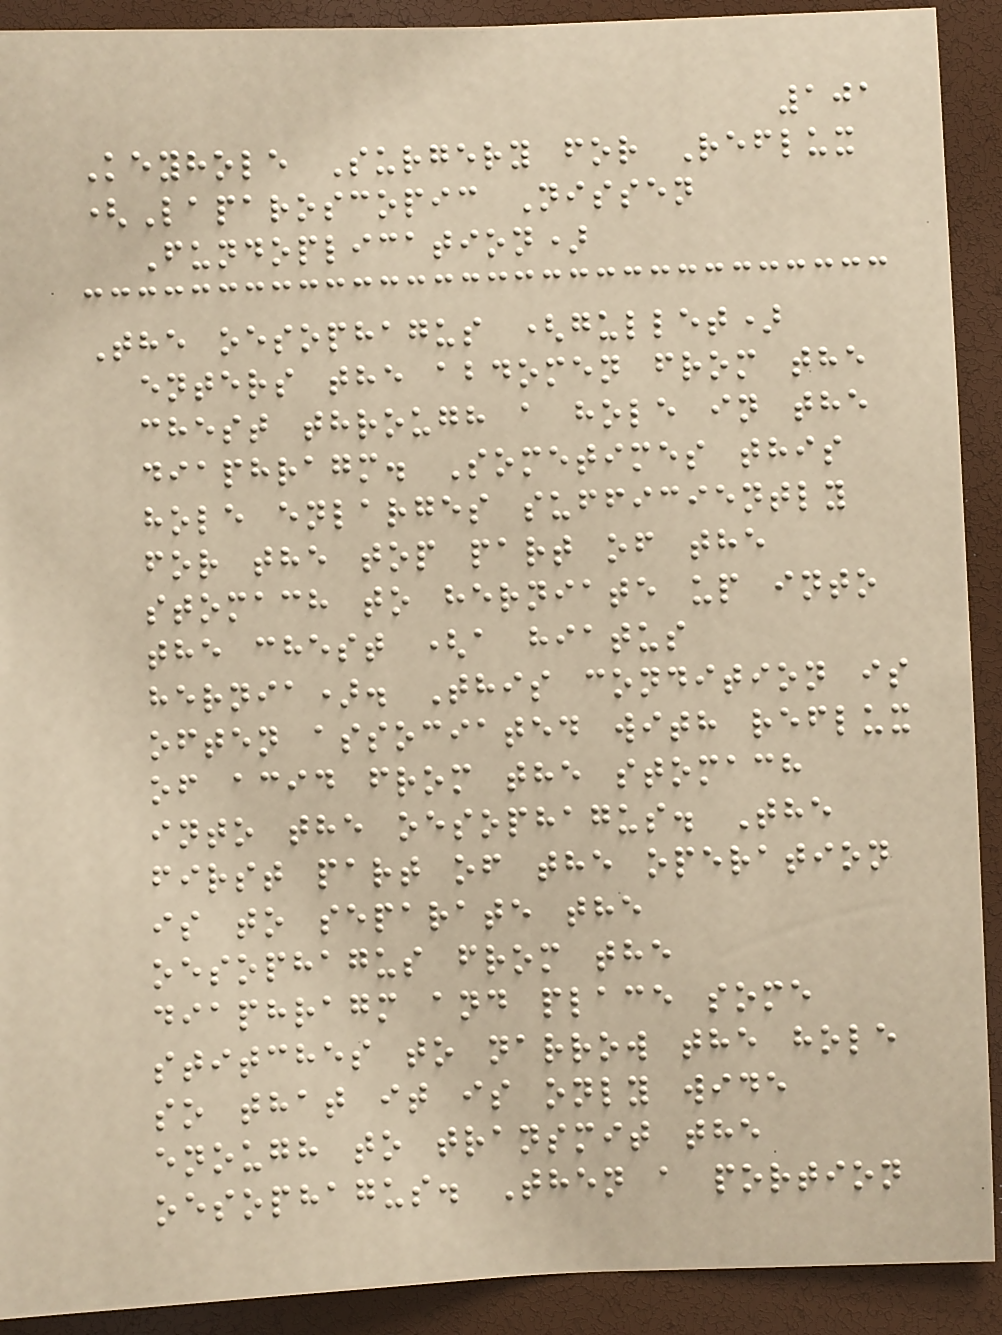101
Keyhole Surgery for Reflux
(Laparoscopic Nissen
Fundoplication)
The oesophagus (gullet)
enters the abdomen from the
chest through a hole in the
diaphragm. Sometimes this
hole enlarges sufficiently
for the top part of the
stomach to herniate up into
the chest (a hiatus
hernia). This condition is
often associated with reflux
of acid from the stomach
into the oesophagus. The
first part of the operation
is to separate the
oesophagus from the
diaphragm and place some
stitches to narrow the hole
so that it is only wide
enough to transmit the
oesophagus. Then a portion
